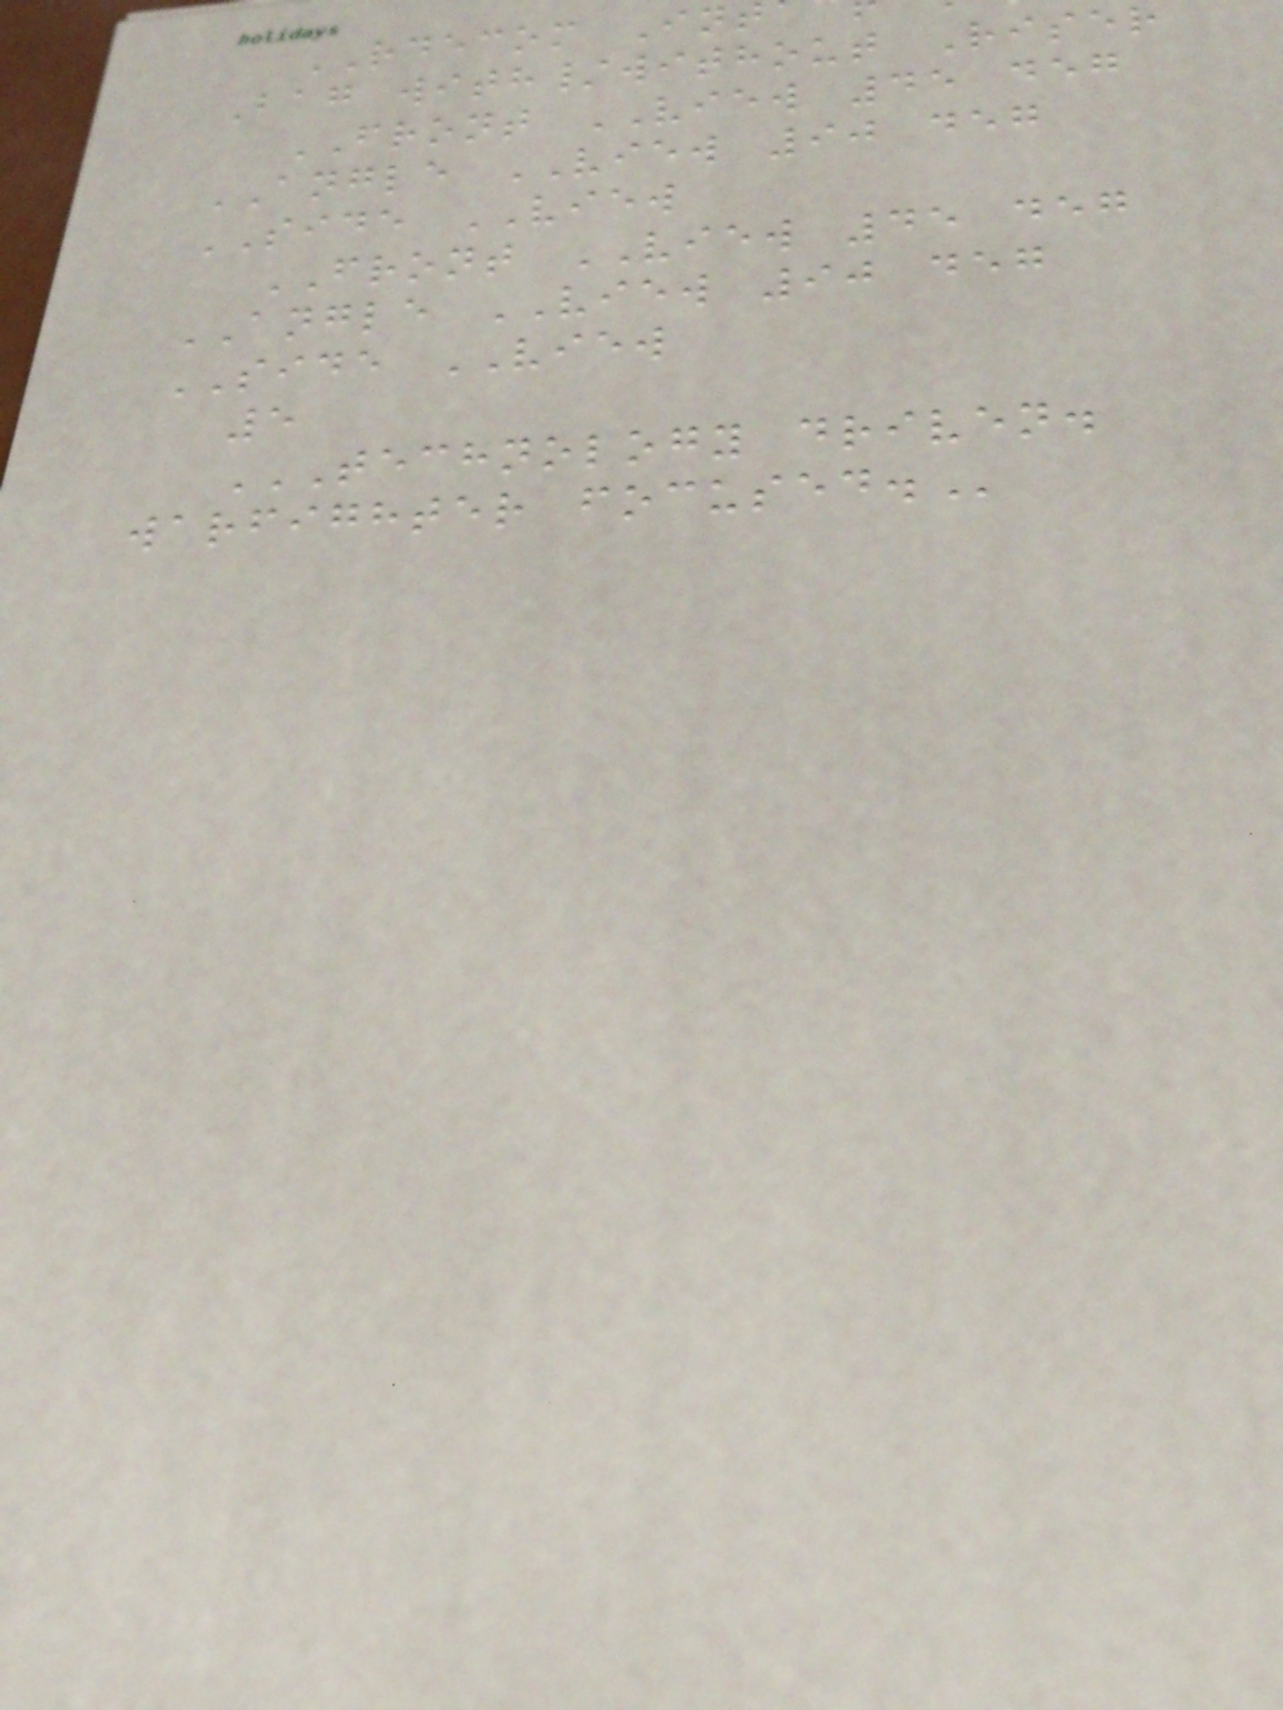RDECOM In
Bag with/without Riser
FRONT VIEW 45 deg
ANGLE VIEW 90 deg
SIDE VIEW
FRONT VIEW 45 deg
ANGLE VIEW 90 deg
SIDE VIEW
5
TECHNOLOGY DRIVEN.
warfighter
